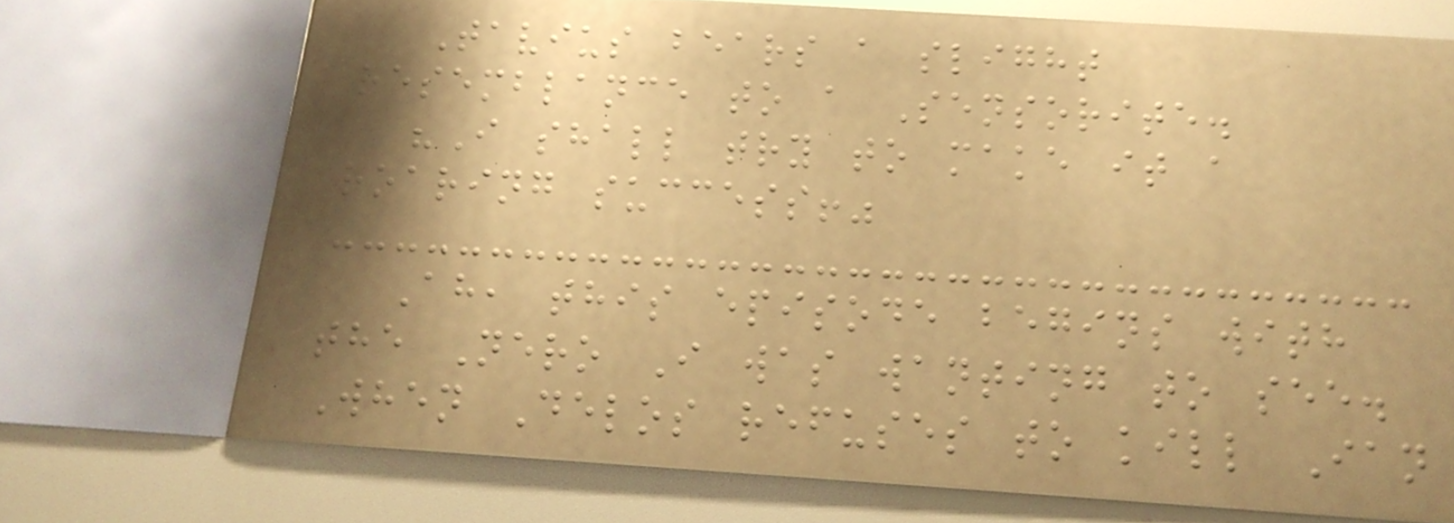Tavius bears a slight
resemblance to a Sensorite.
"I shall try to make it a
roaring success!"
Ah, this episode begins with
the Nero I was wanting to see.
When Delos refuses to kill Ian
